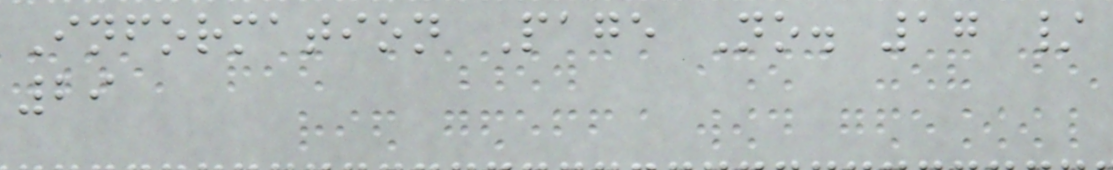Information Page No. 17 /
29
